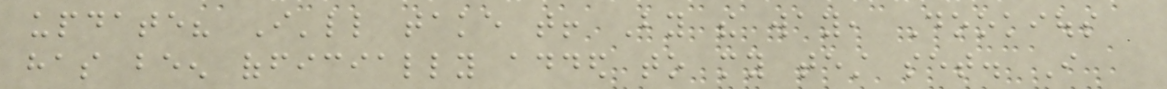update? I'll take that! By the way, Dookious
has been officially added to my test set. I
